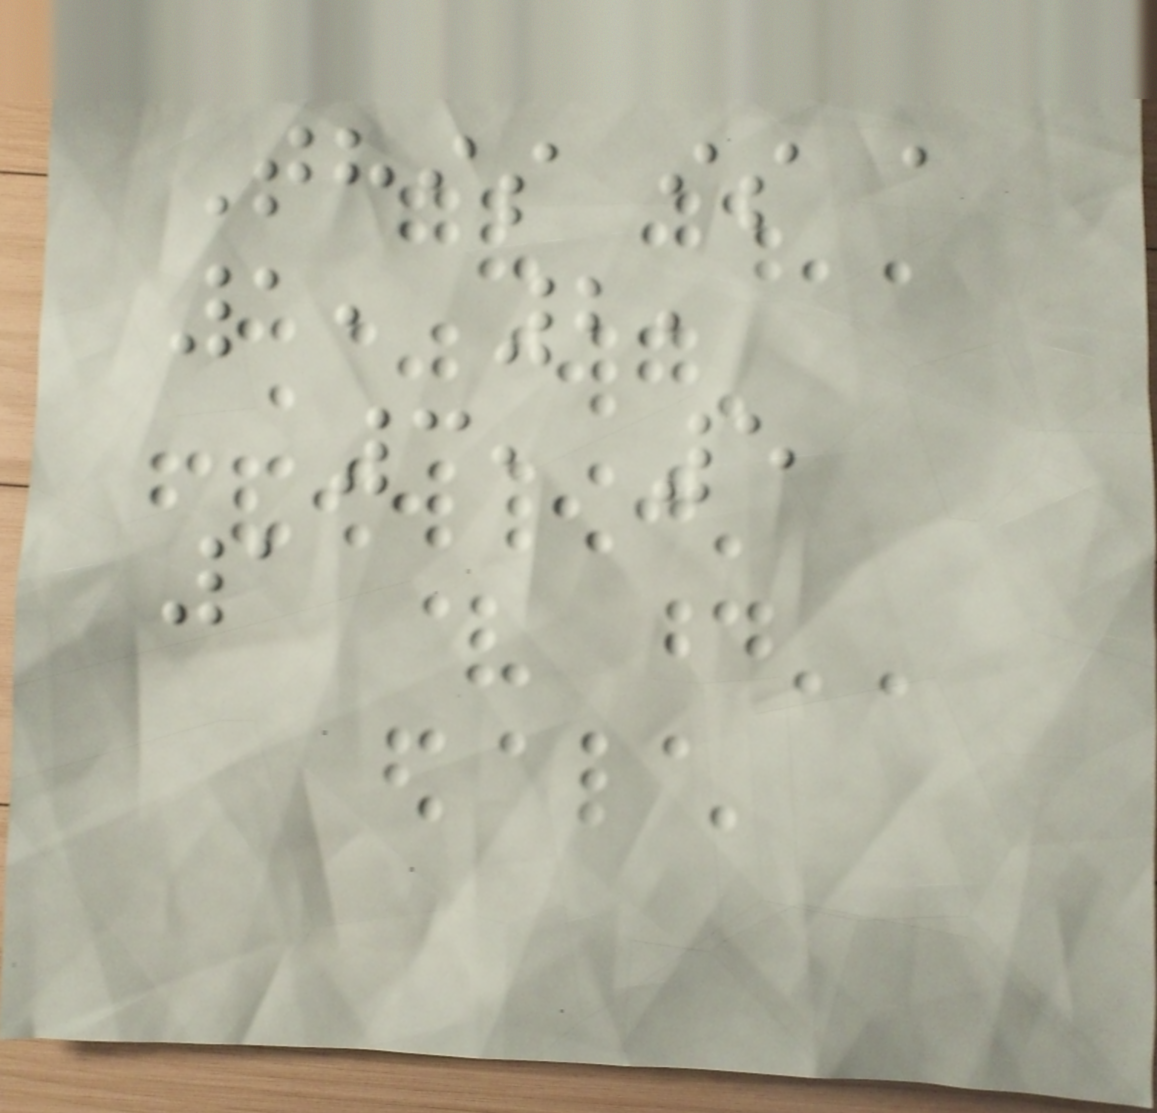This is a
1, 2,
3, 5
1
